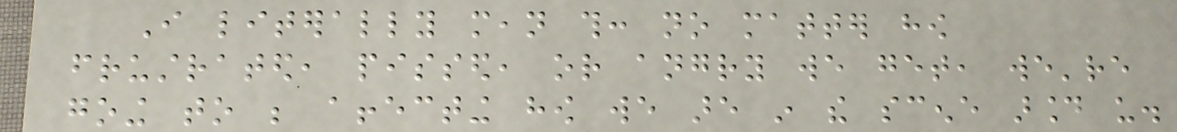I literally mean this: no matter how
frustrated, pissed, or angry we get, we're
going to be affecting how we are in the scene around us.
